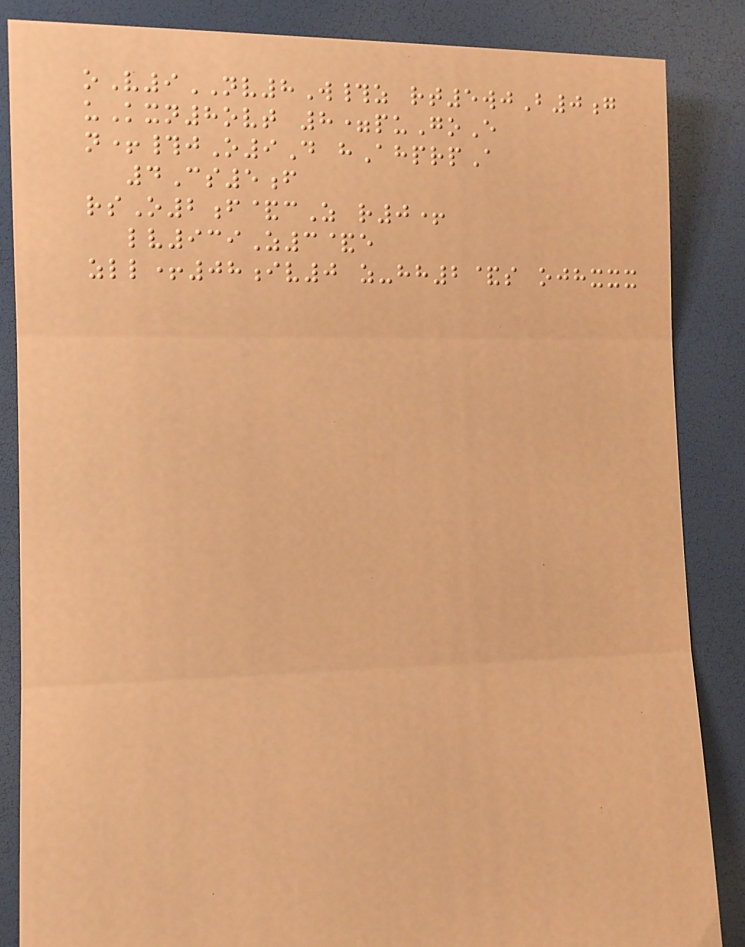oV9NV8W#z rt5wjB0g
uKxn8ovt 8=puGoE
n+#jO9D hAhprpA
4Cs5f
rsO2f&cZ r0+
lv939Z3&e
zll+08iv0 z-hh2&s ojhxxx
